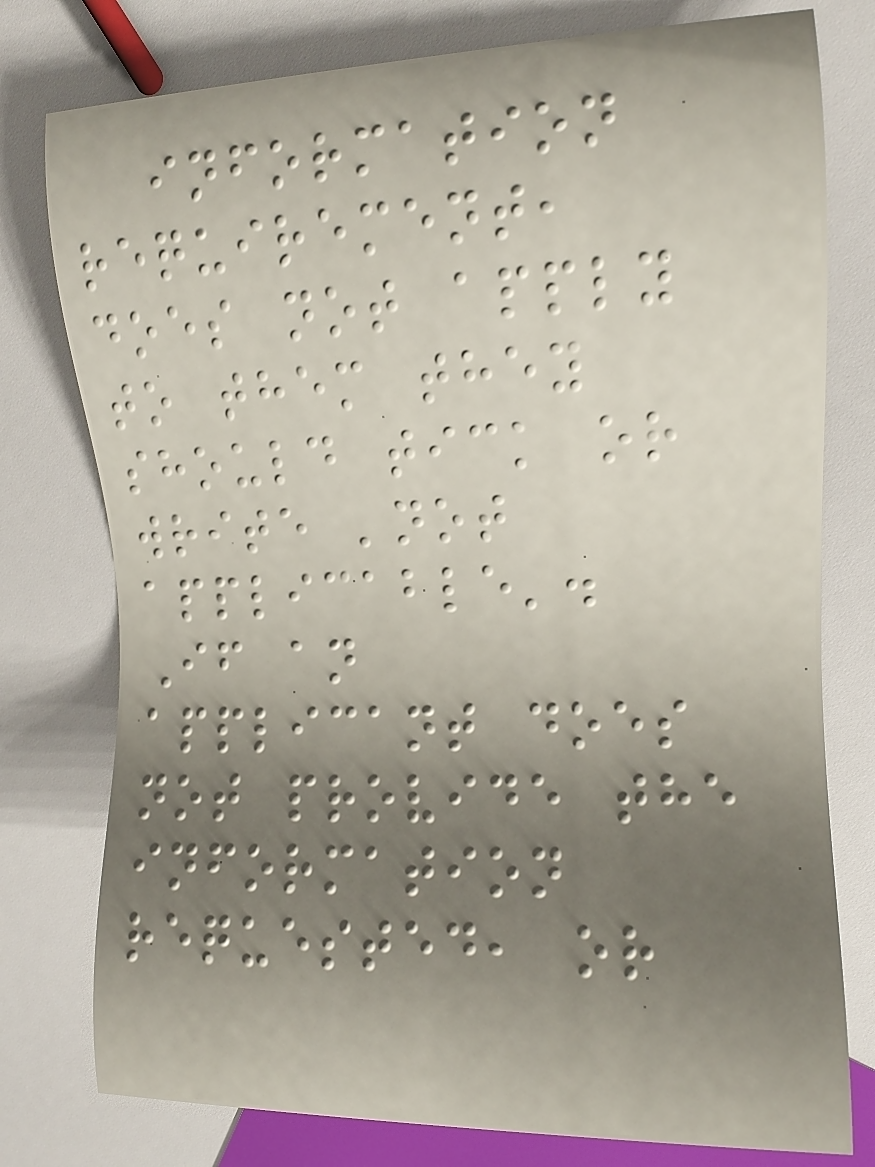information
requirement,
does not apply
to them they
should tick or
write 'not
applicable'.
If an
applicant does
not provide the
information
requested, or
